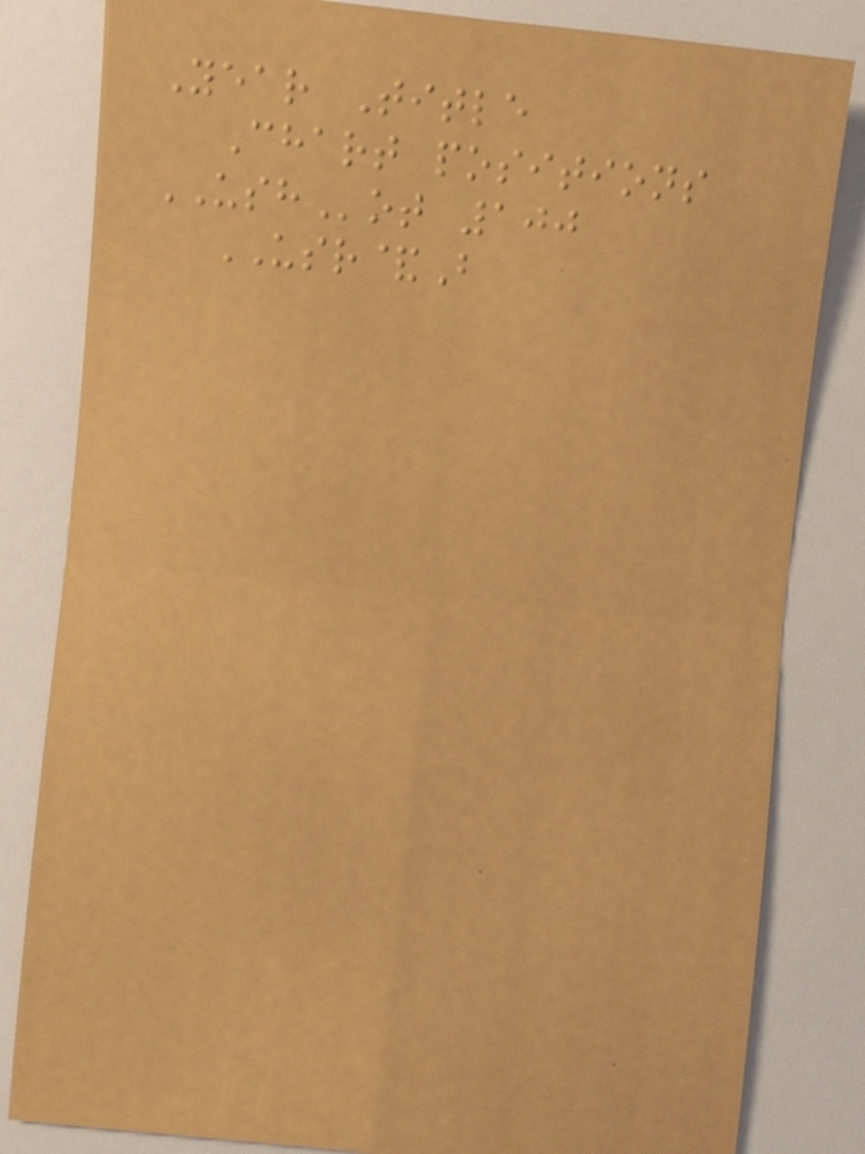Year Title
Chart positions
USHot 100
USR&B
